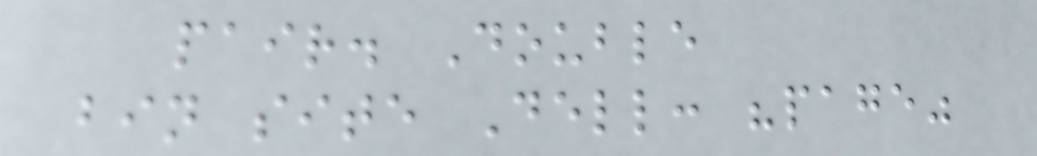pair. Double
bin site Dell: "page"
